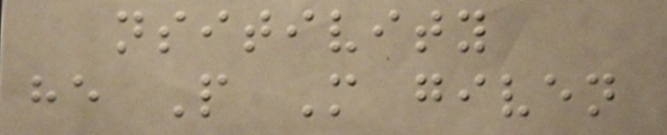nsitivity
he P M given
